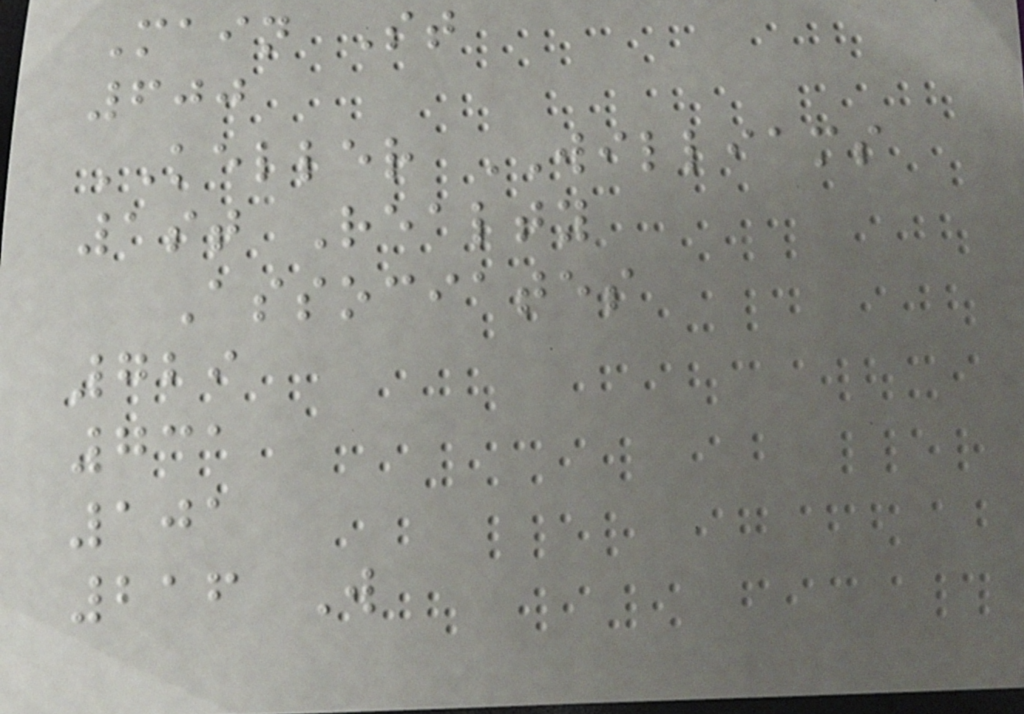Main St
600
KELLER WILLIAMS
1st Realty
Associates
729
731
101
216 W
